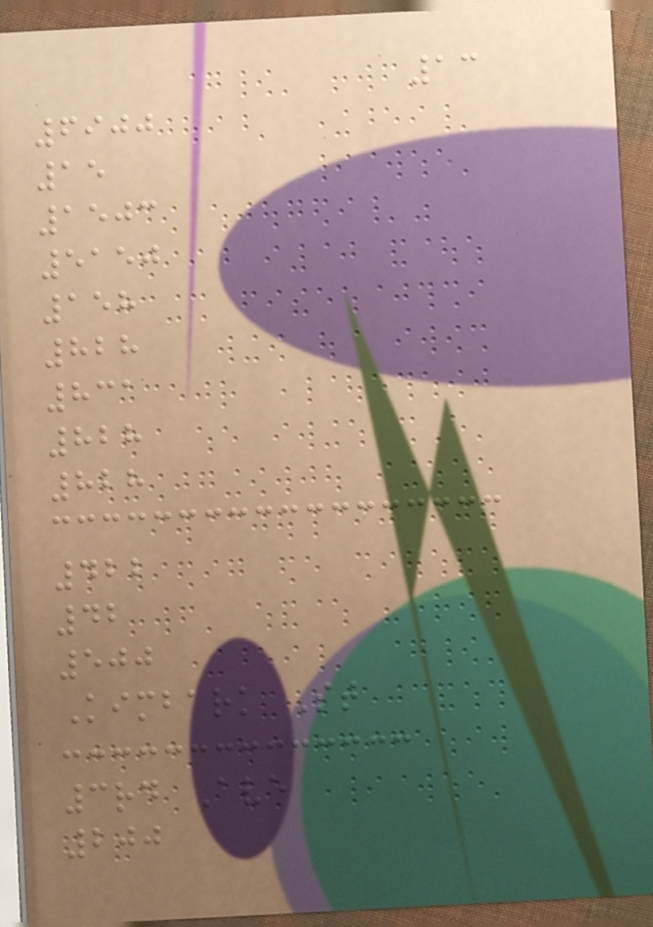13
6900
15
1503
5150
158
828
831
828
828
422
42
500
Kimbark St
3rd Ave
200
